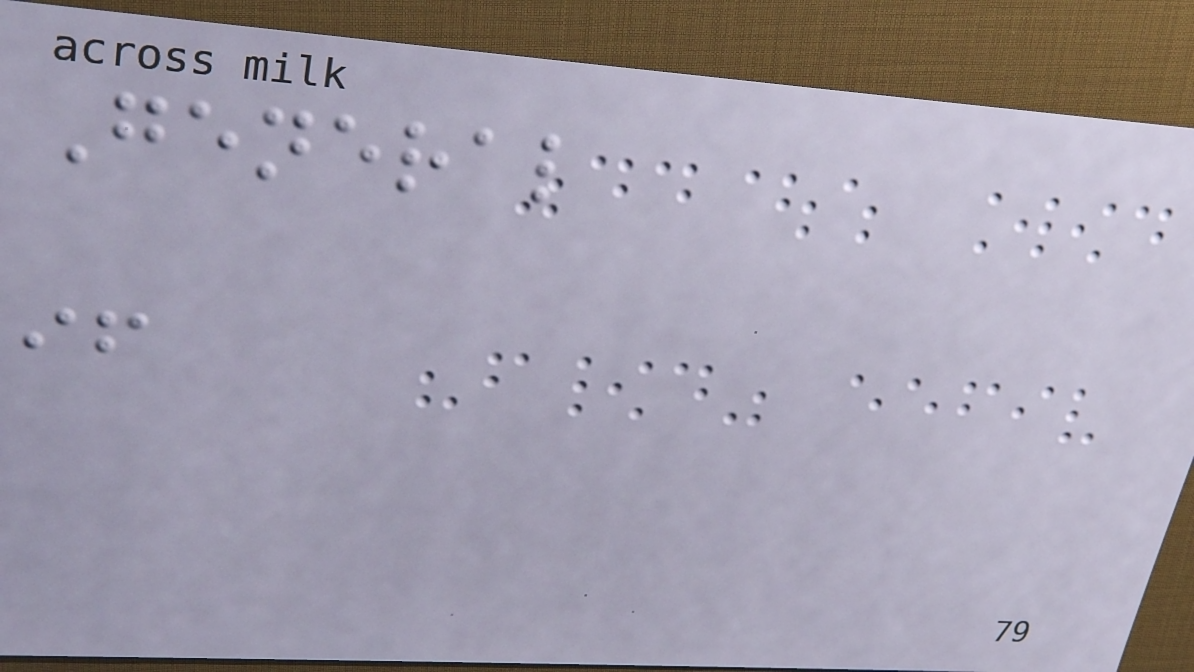General
if
